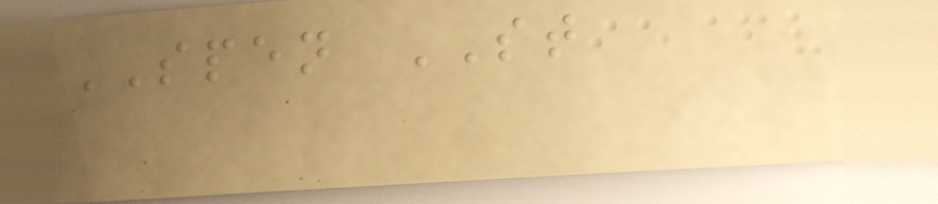SPEN ST
